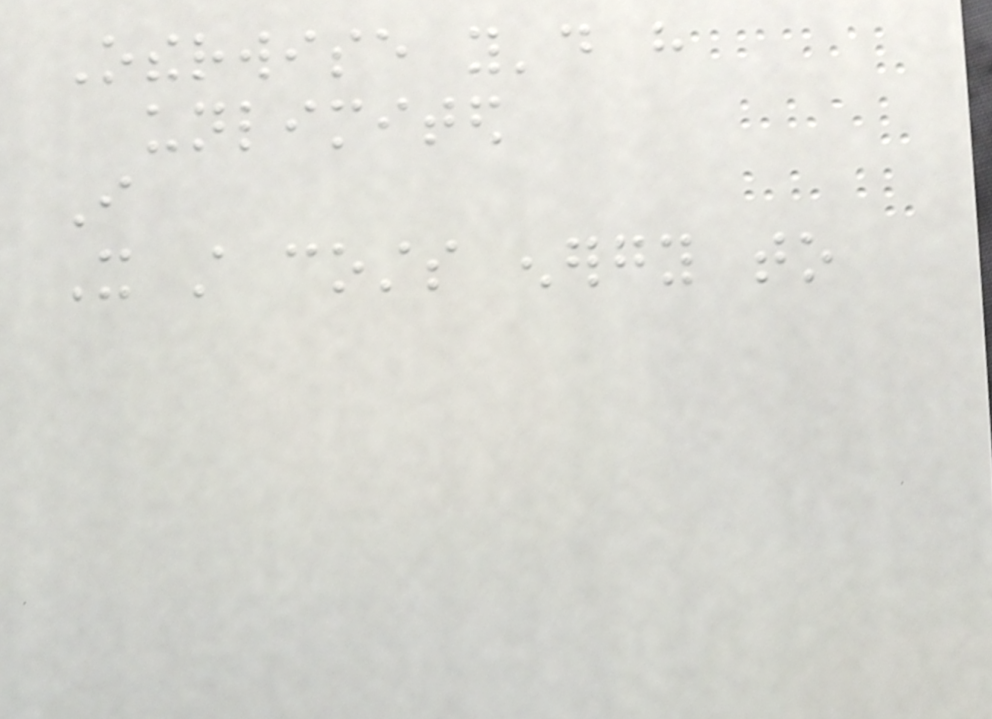Otherwise you'd have
unlimited
I
It still costs energy to
